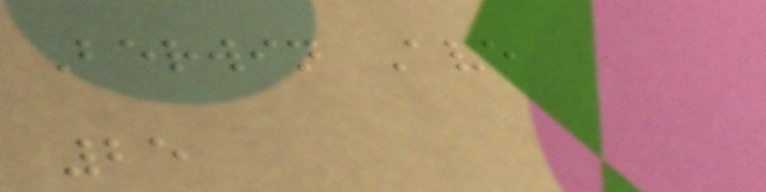Berwin Ave
25
